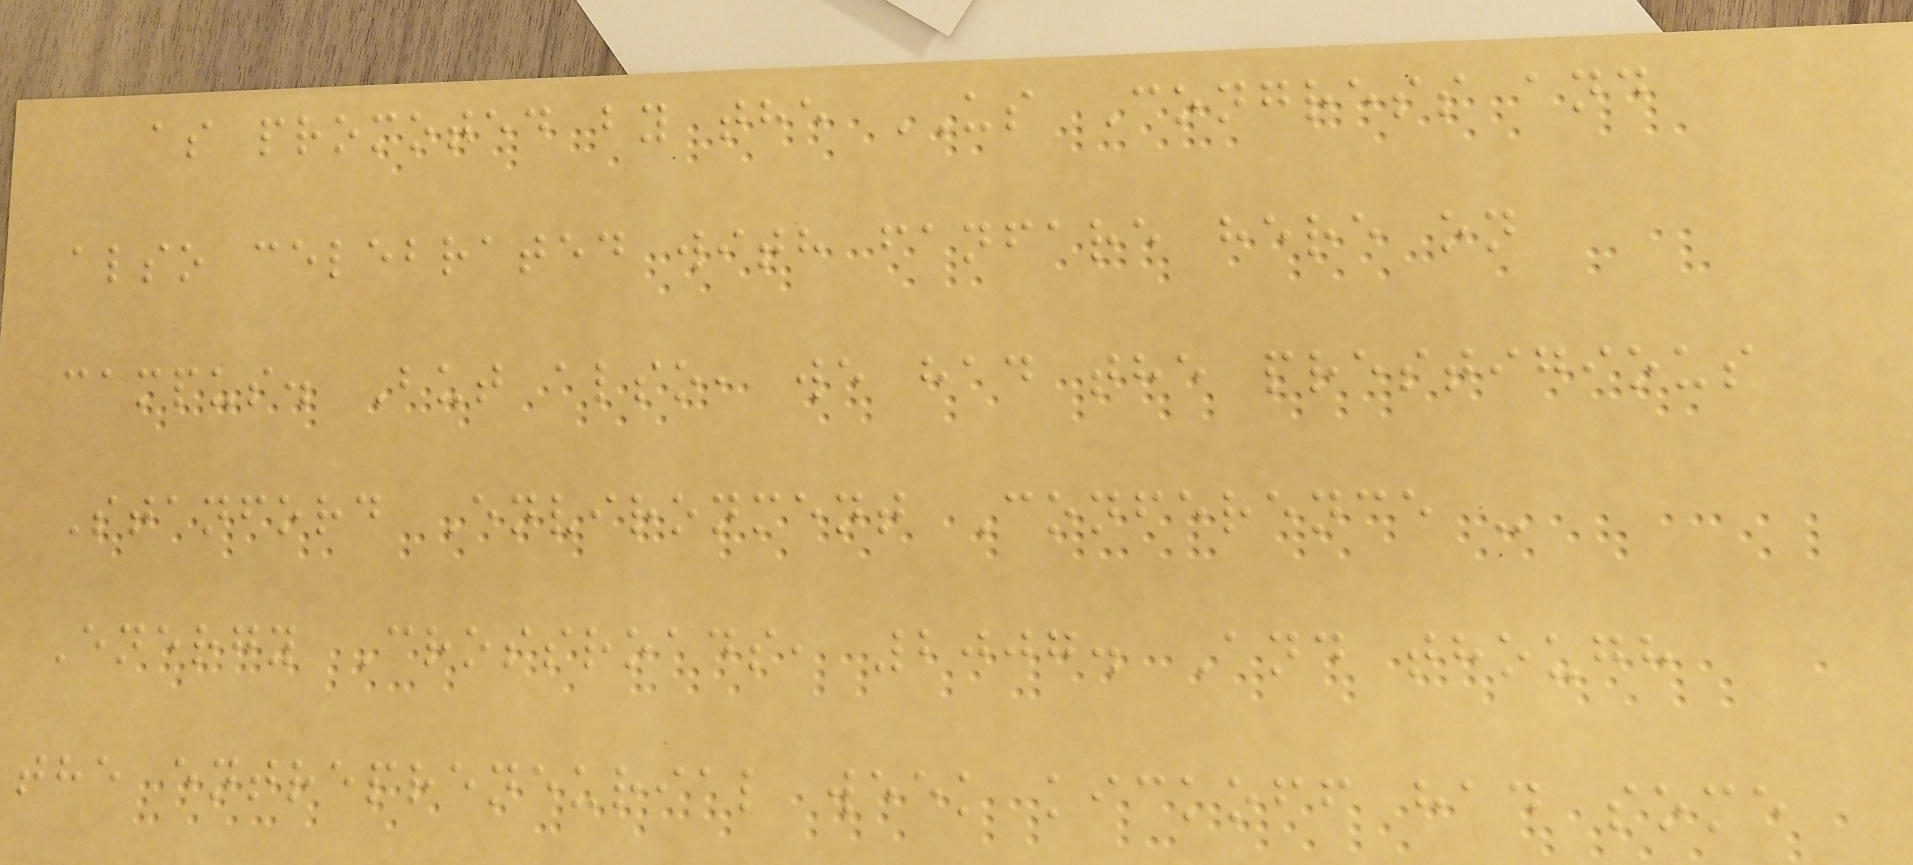as promoted by the US Congress and
also celebrated with fanfare here on
campus. But also, we had the prestigious
Stanford Environment Conference -
Energy Crossroads, 2007. And though
the entrepreneurial week kickoff had some
